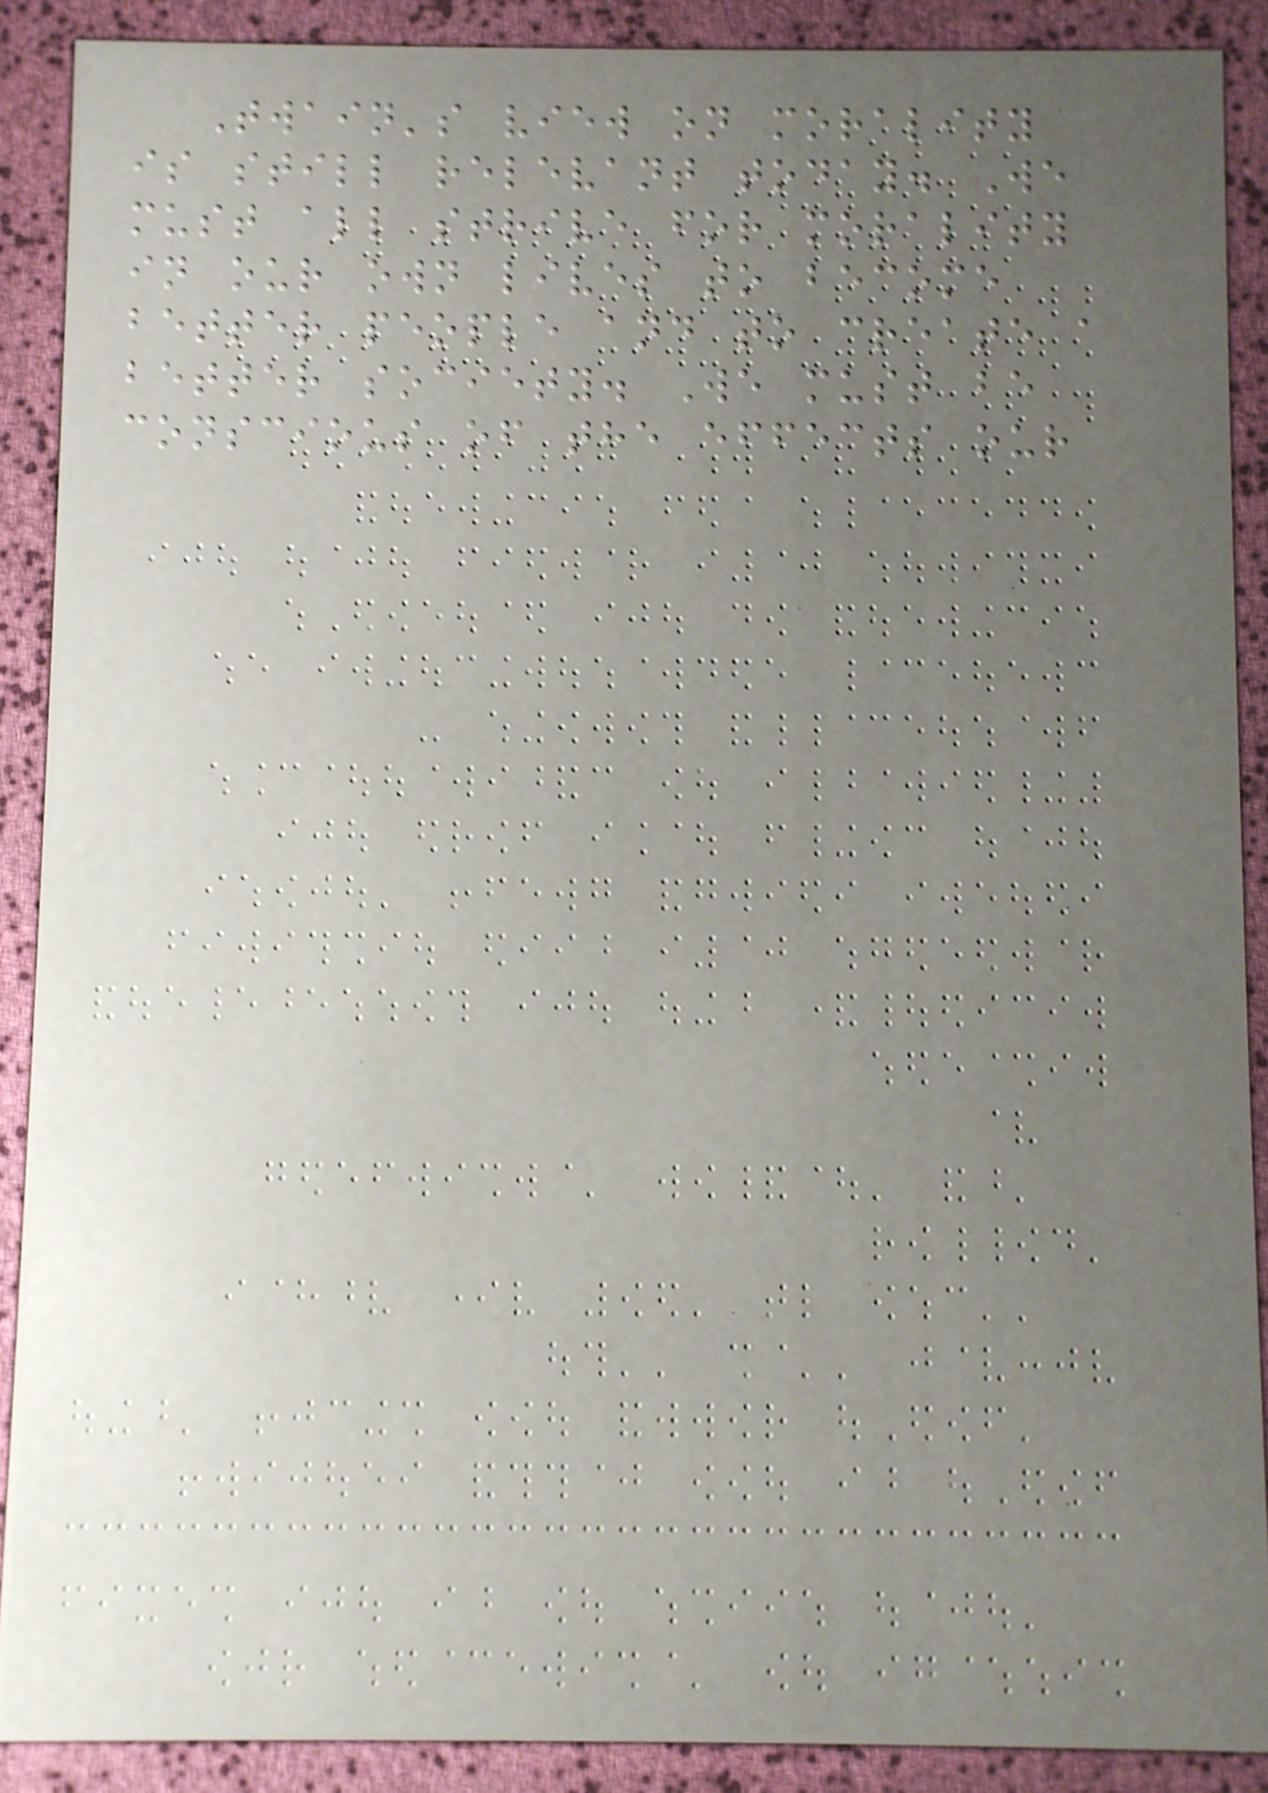Twain's view on morality
is still relevant today. We
must all strive for morality
in our own lives to become
better people and to create a
better society. We must be
conscious of the effects our
